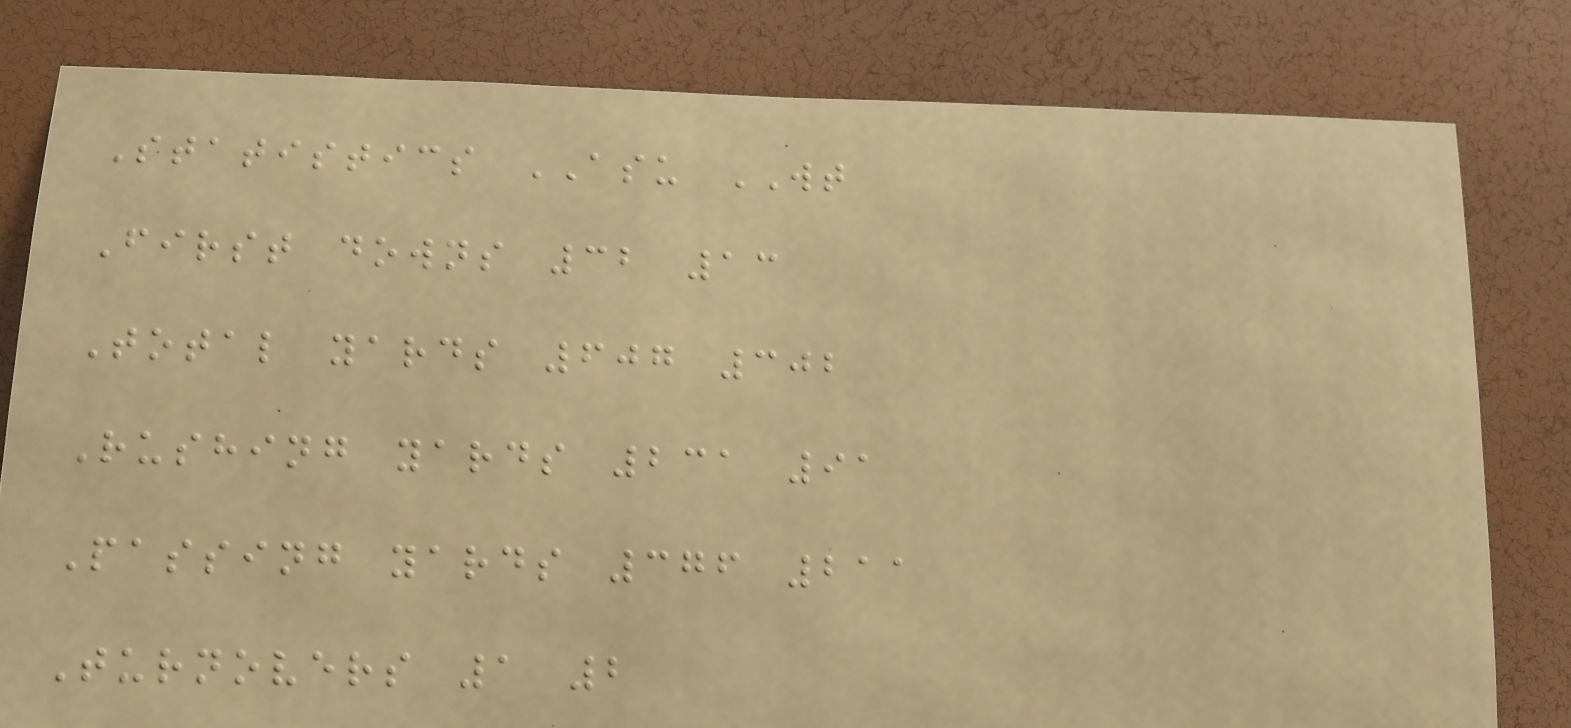Statistics ASU WT
First downs 32 13
Total yards 607 302
Rushing yards 231 91
Passing yards 376 211
Turnovers 1 2
